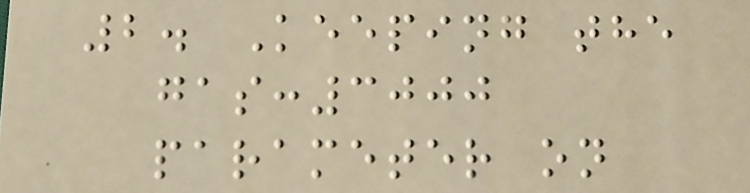2. Keeping the
gas:3000
parameter on
